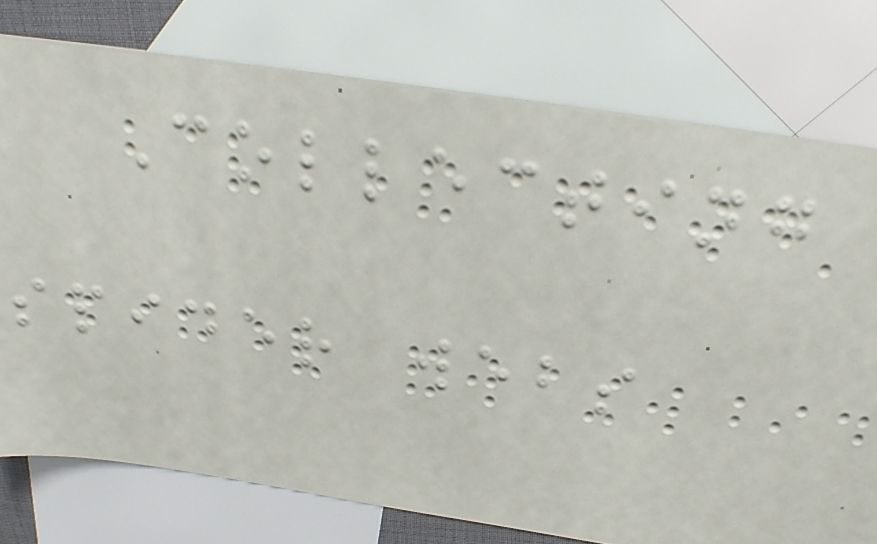Collecting
spider webs
